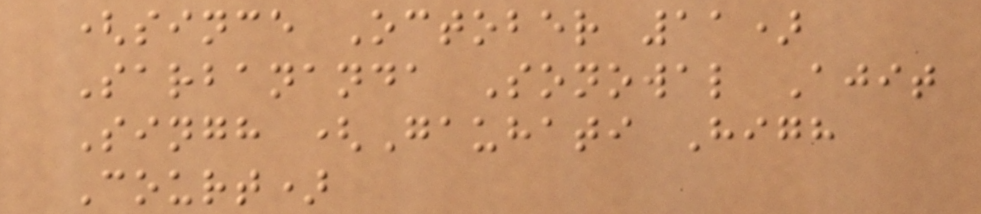(since October 11)
Sarbananda Sonowal Ajit
Singh (Gauhati High
Court)
